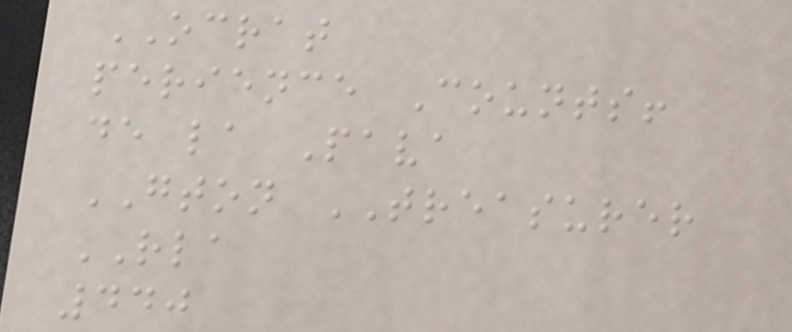OCRAT
perience Counts!
de la Pava
GTON TREASURER
RLA
440
